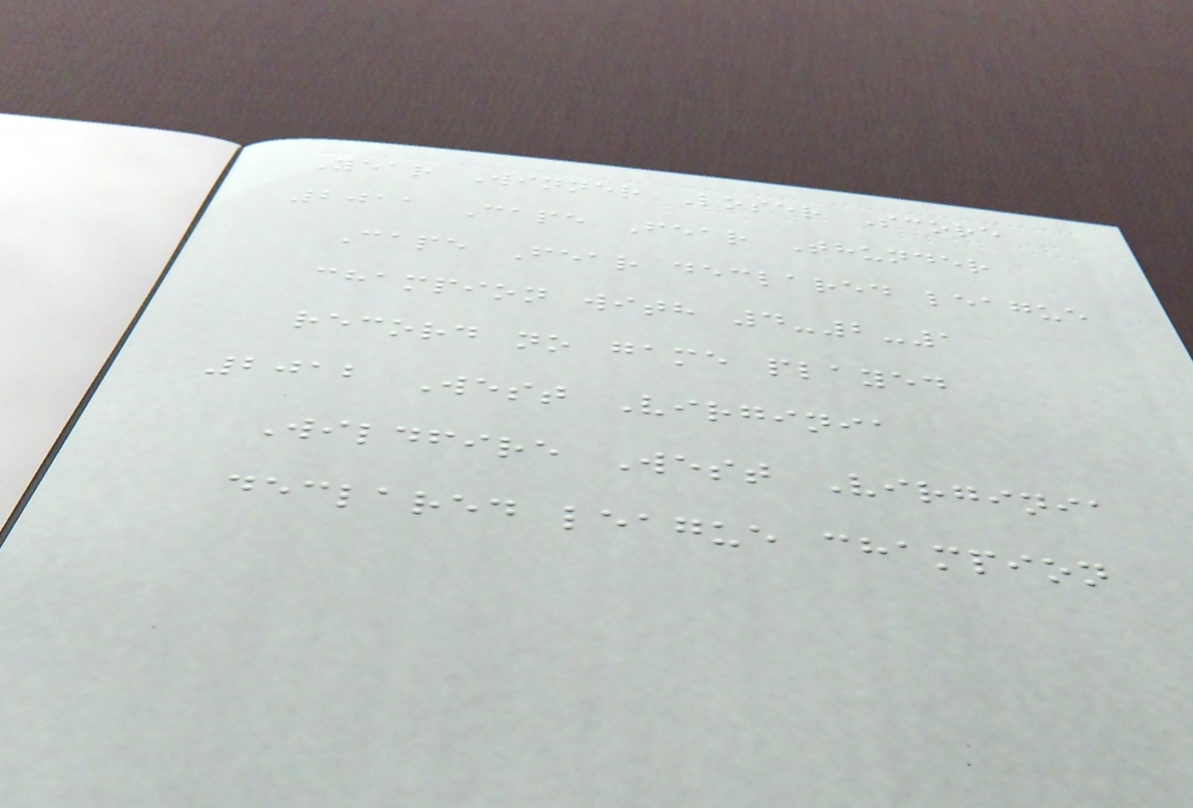Year Winner Loser Score
2011 Cape Fear Thunder
Cape Fear declared league
champion with 4-2-1
record no game played
2012 West Virginia
Wildfire West Virginia
declared league champion
